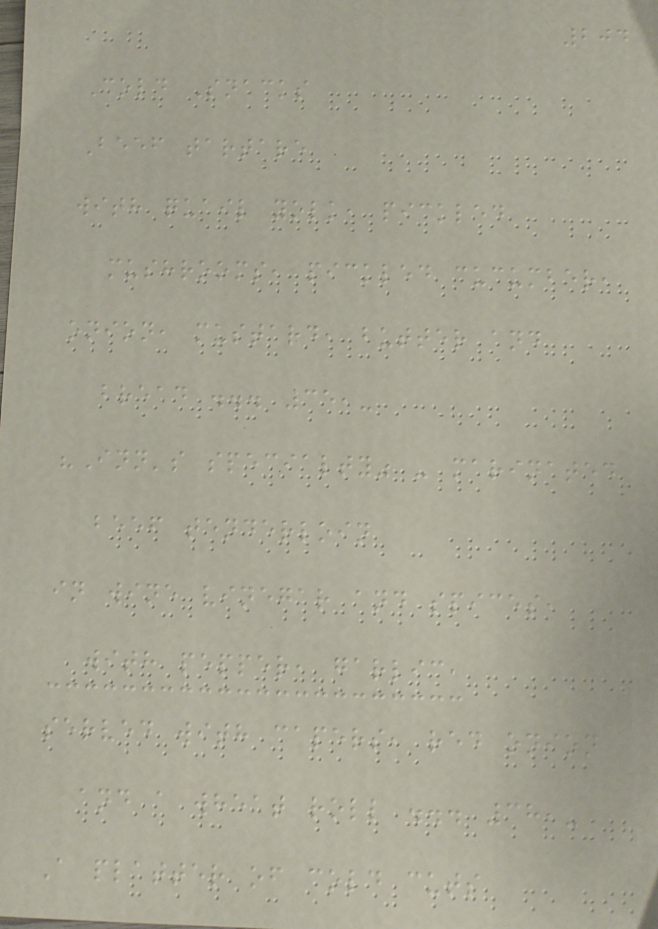204
Cold Snacks
Beef tartare
with quail yolk, pickled
mushrooms, pickled cucumber,
onion, mustard, butter and
bread ... 35,-
"Inn's specialty" - marinated
beef tenderloin
in wine vinegar and spices,
with pepper, garlic,
served with capers, red onion
and a wheat roll ... 38,-
A platter of cold cuts
